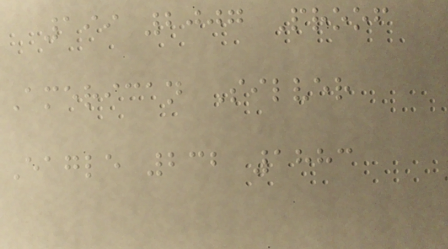199 2007 Proof
American Silver
Eagle 232 1883
